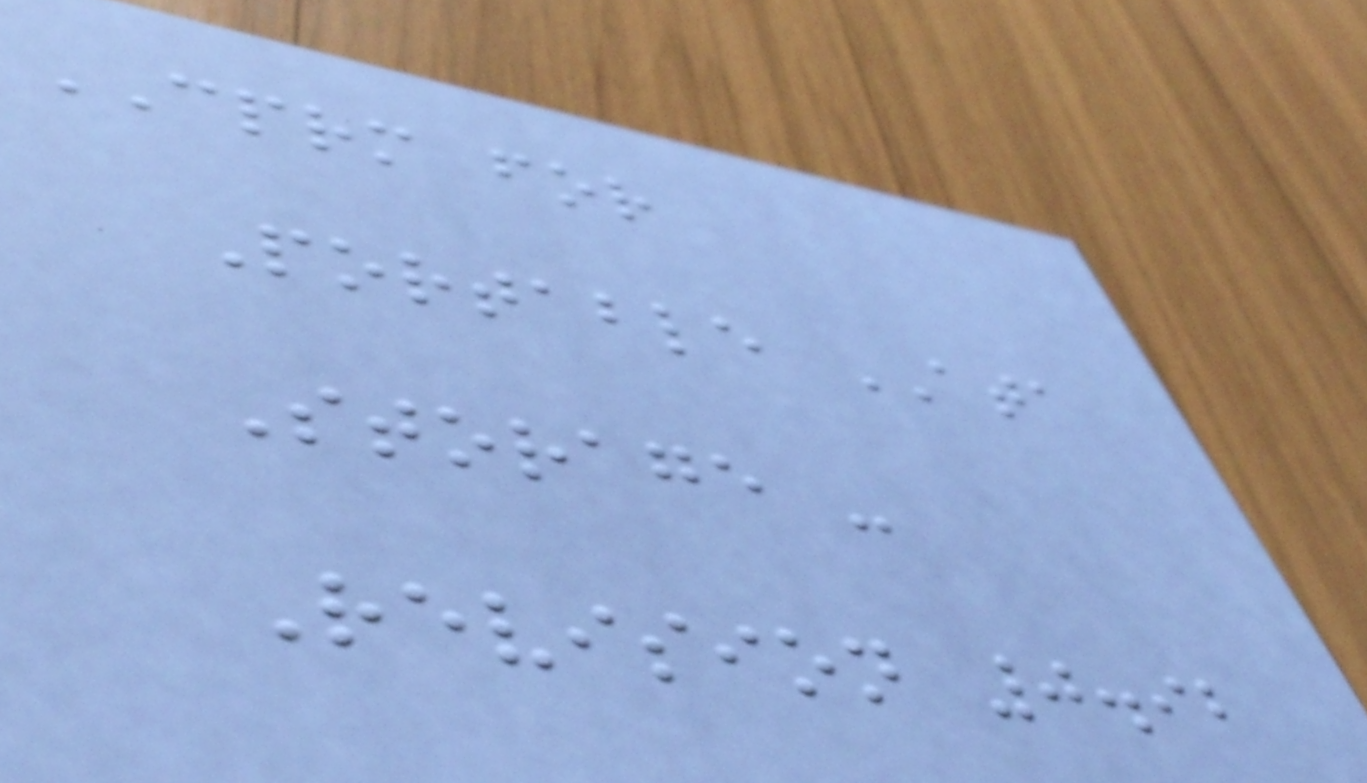CPRM for
Portable ATA
Storage -
Revision 0.92
